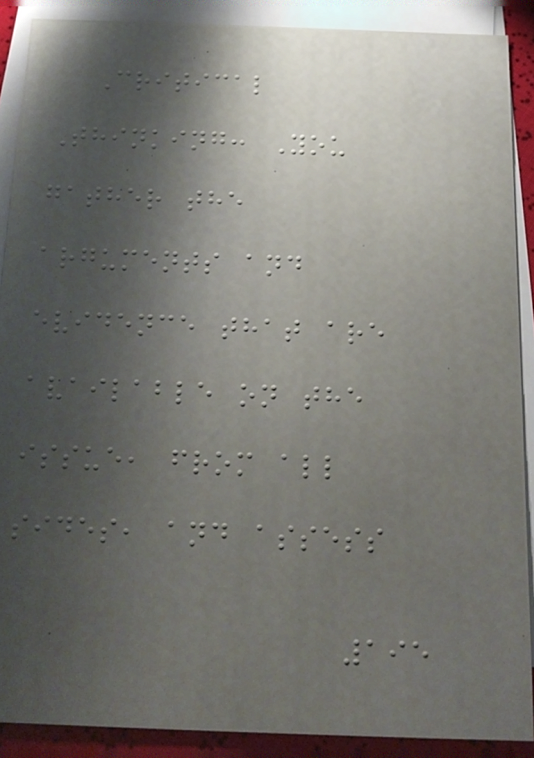Critical
Thinking: You
gather the
arguments and
evidence that are
available on the
issue, from all
sides, and assess
195
